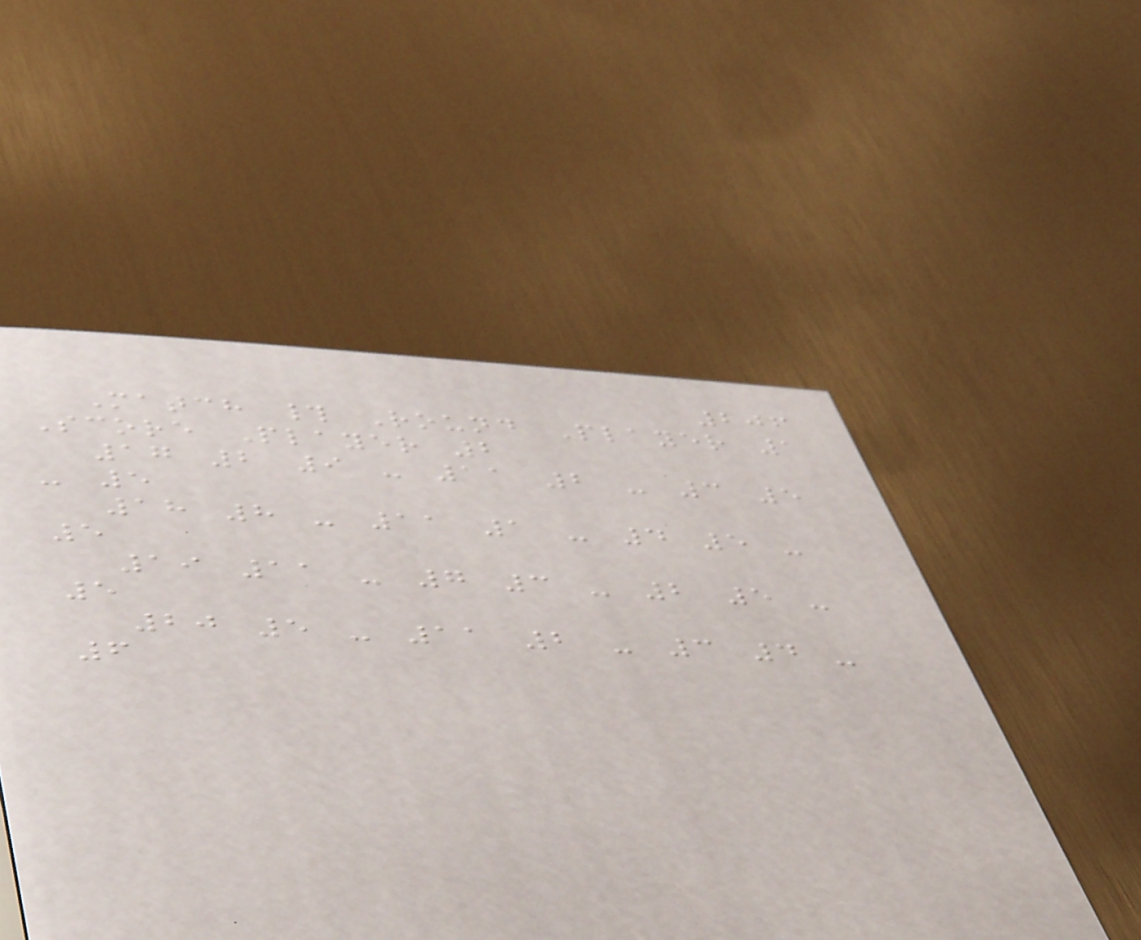206
Match # Round Player 1
Score Player 2
17 2 9 - 11 2 - 3 5
- 5
18 8 - 11 1 - 4 5 -
5
19 11 - 7 3 - 2 5 -
5
20 5 - 11 2 - 3 4 -
6
